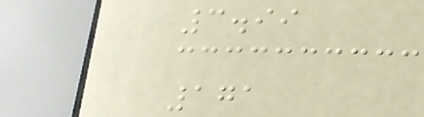3.99
171
